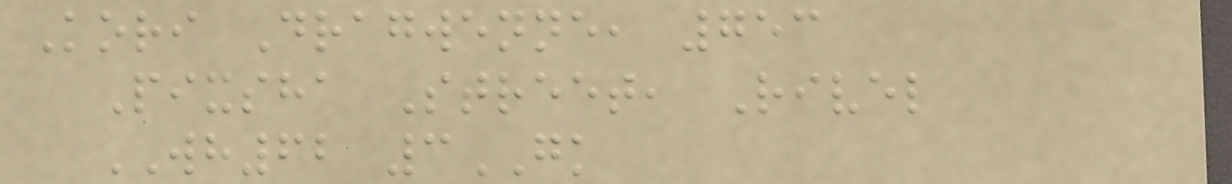Kori Dragwenne, 753
Pixsha Street, Rivel
WH62 3GK
